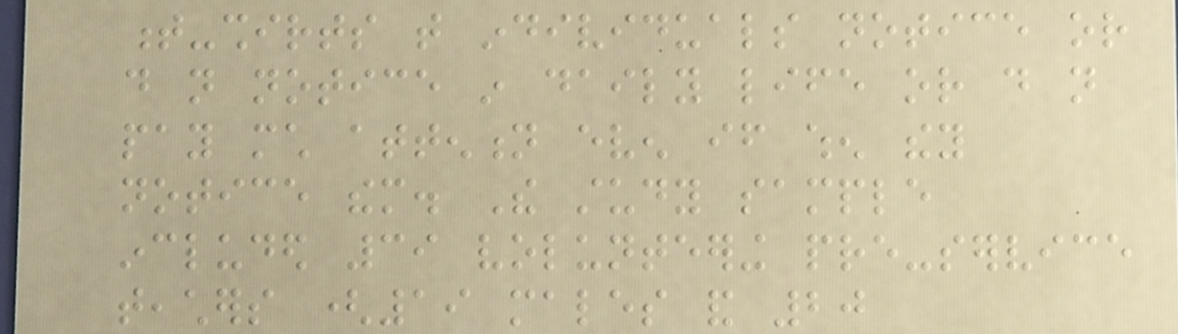t-shirts that individuals notice or
do not notice in daily life or do not
pay much attention even if when they
notice them. The study sample
included 39 volunteering pre-service
teachers (19 males and 20
